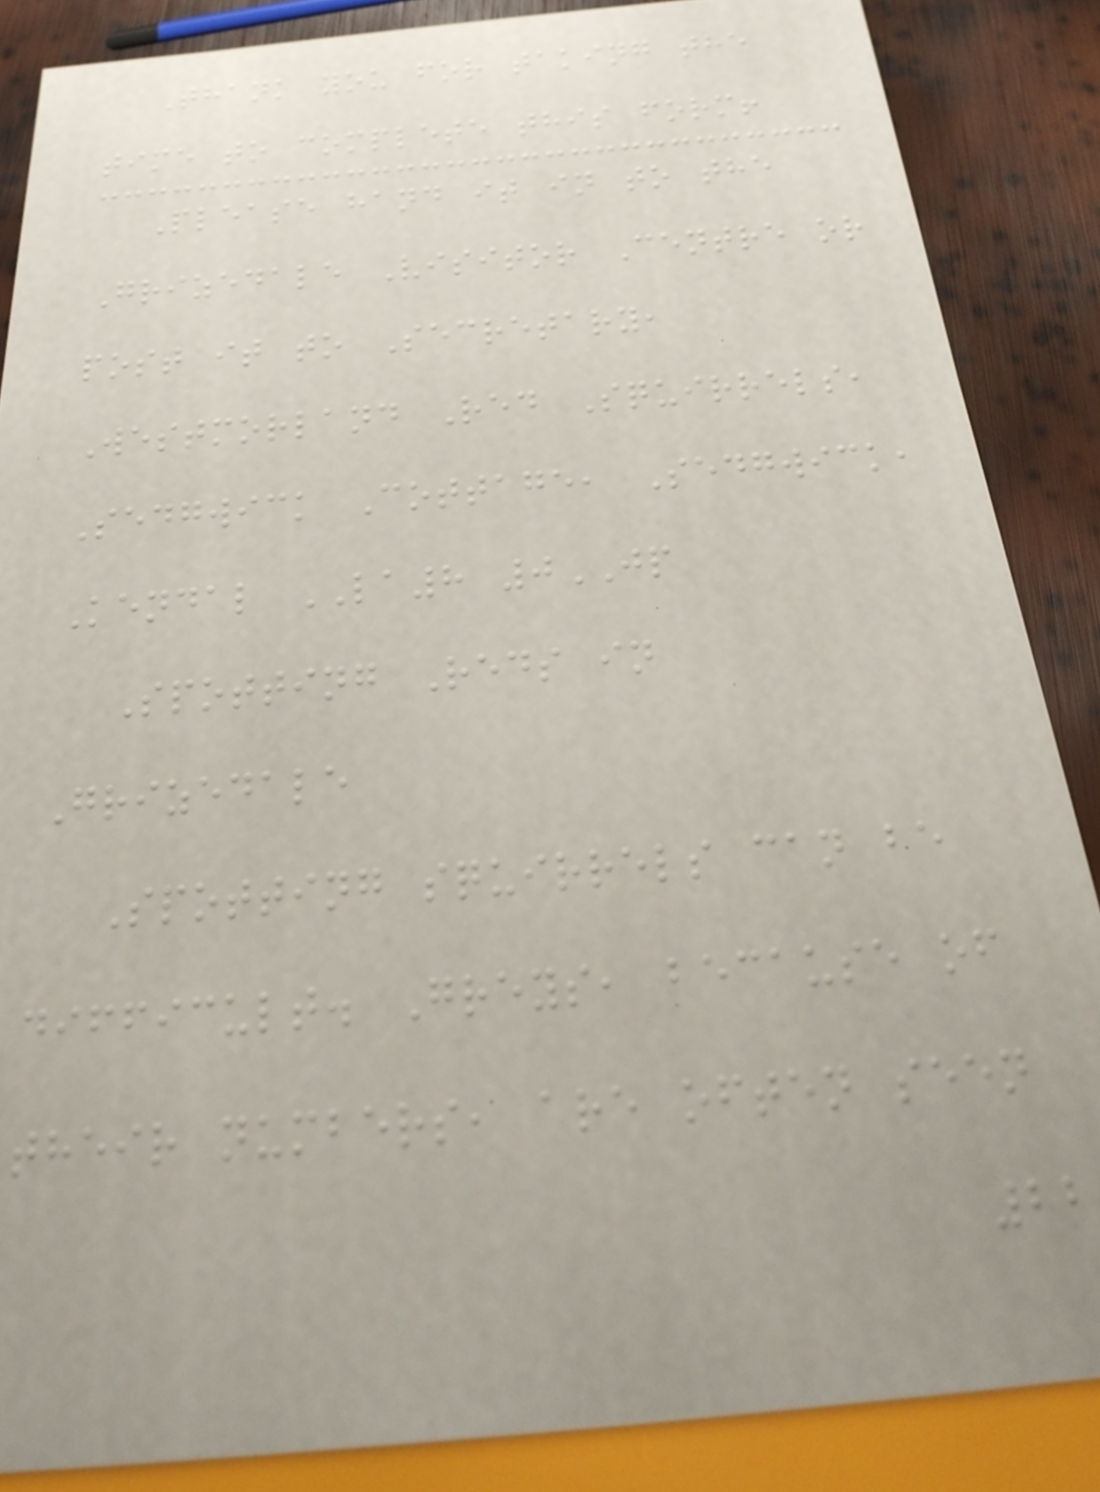Thank you for taking the
time to complete this form!
Please hand it in to the
Grizedale Visitor Centre or
post it to Secretary,
Westmorland Red Squirrels,
Sedgwick Cottage, Sedgwick,
Kendal LA8 0JP
Spotting Reds in
Grizedale
Spotting squirrels can be
difficult. Greys, because of
their numbers, are often seen
22
